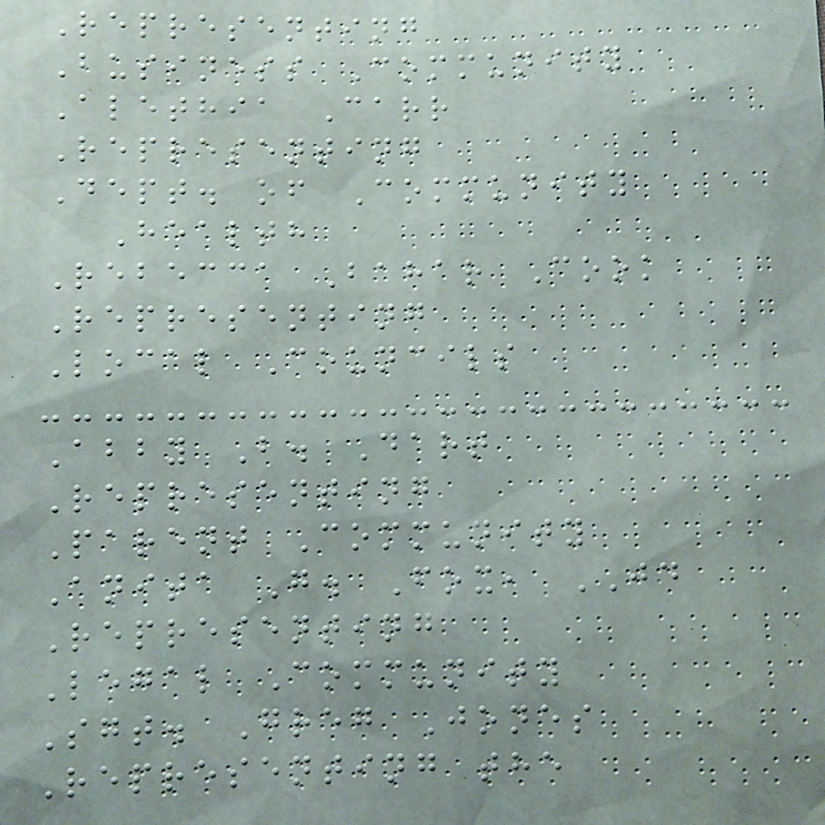Representing
Business Community
Alethia Carr
Representing
Dept. of Community
Health
Rebecca Bahar Cook
Representing
Local Councils
Abby B. Dart
Representing
Parent Community
Anita G. Fox, JD
Representing
Legal Community
Sgt. Greg Jones
Representing the
